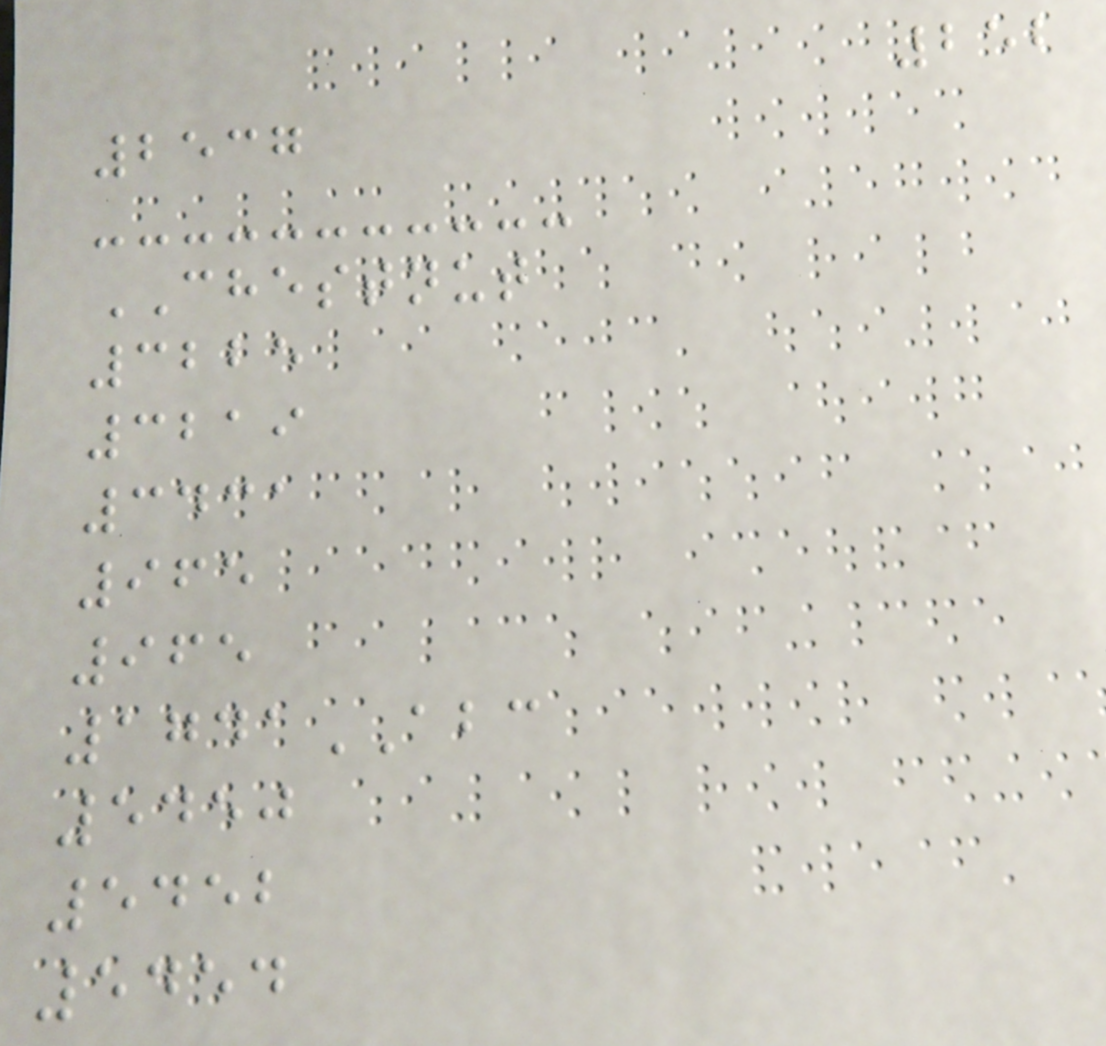252
2537
CHESTNUT
3225
3219
3431
965
965
1741ABC
5450
5452
5454
